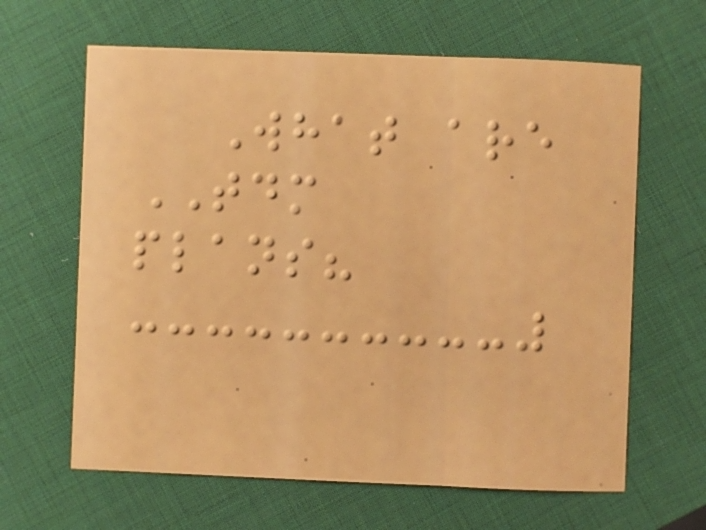What are
TDM
plans?
